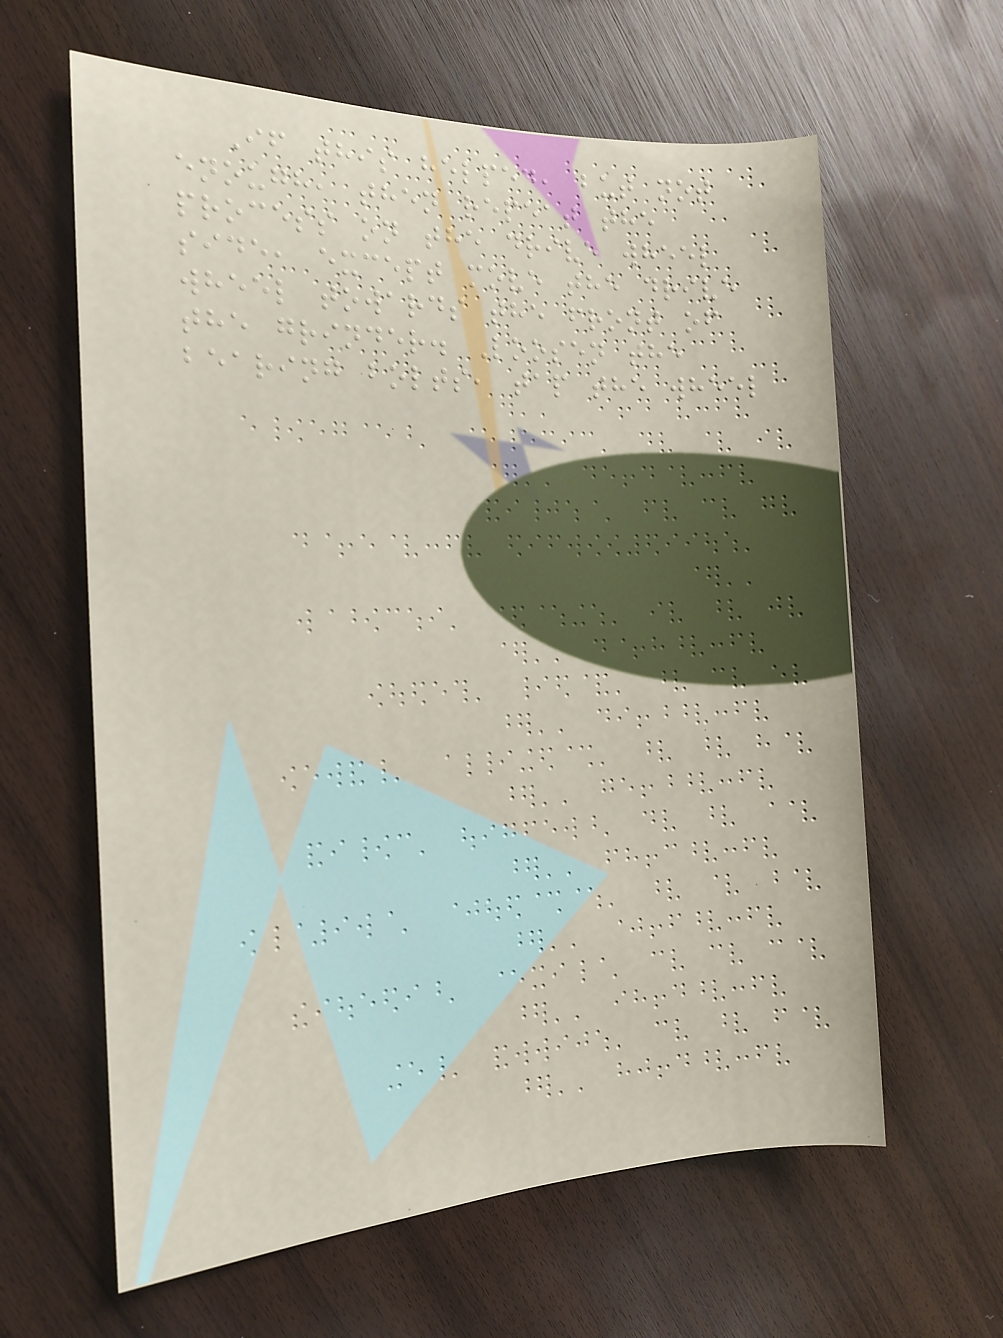If this helped, but not
enough, then repeat the
process on the drive wheel
side, except move the drive
wheel towards the front of
the grinder. Loosen the
bearing bolts, tap the wheel
